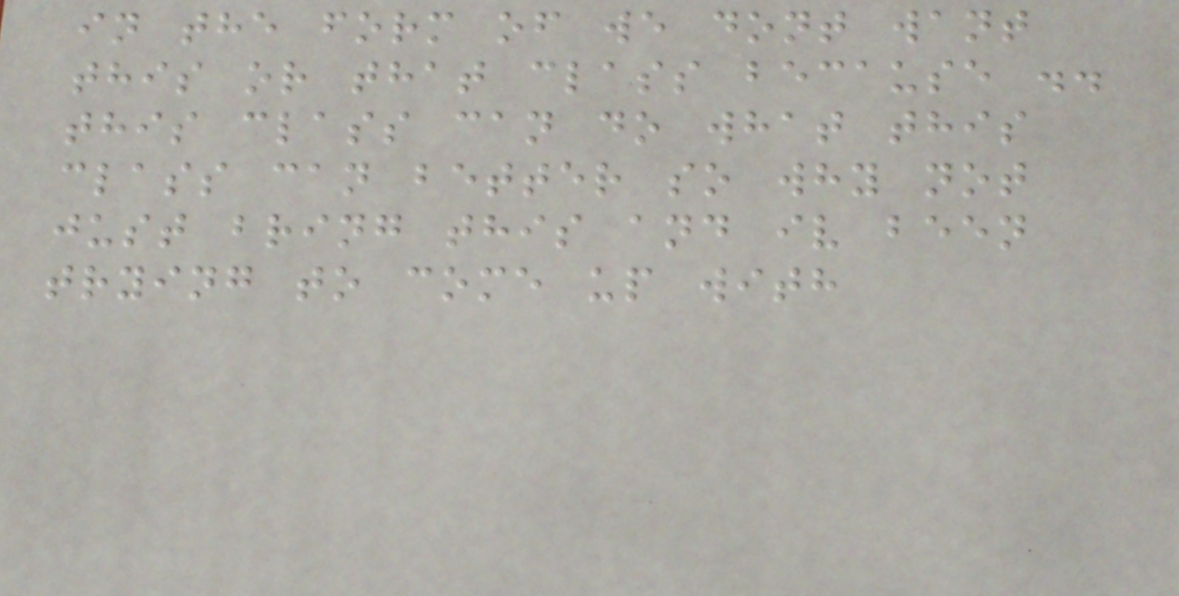in the form of we dont want
this or that class because ..
this class can do what this
class can better so why not
just bring this and iv been
trying to come up with
